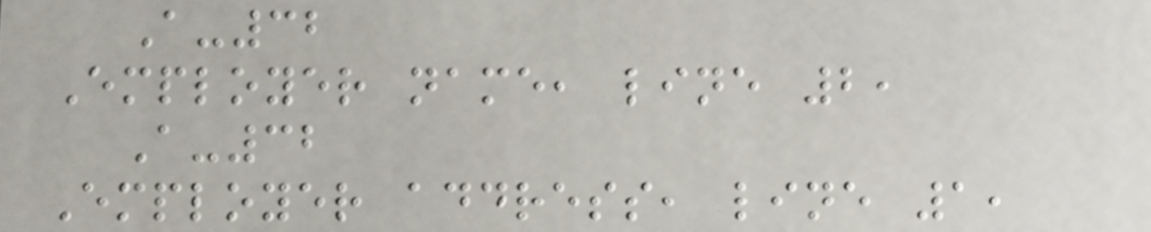A-32
Employer name, line 2,
A-32
Employer address, line 1,
